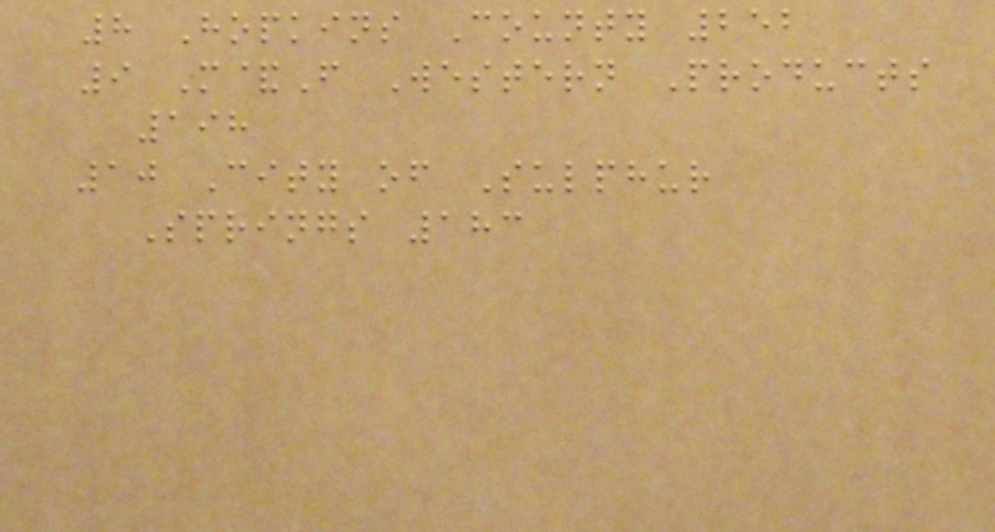8 Hopkins County 252
9 M&F Western Products
198
10 City of Sulphur
Springs 183
